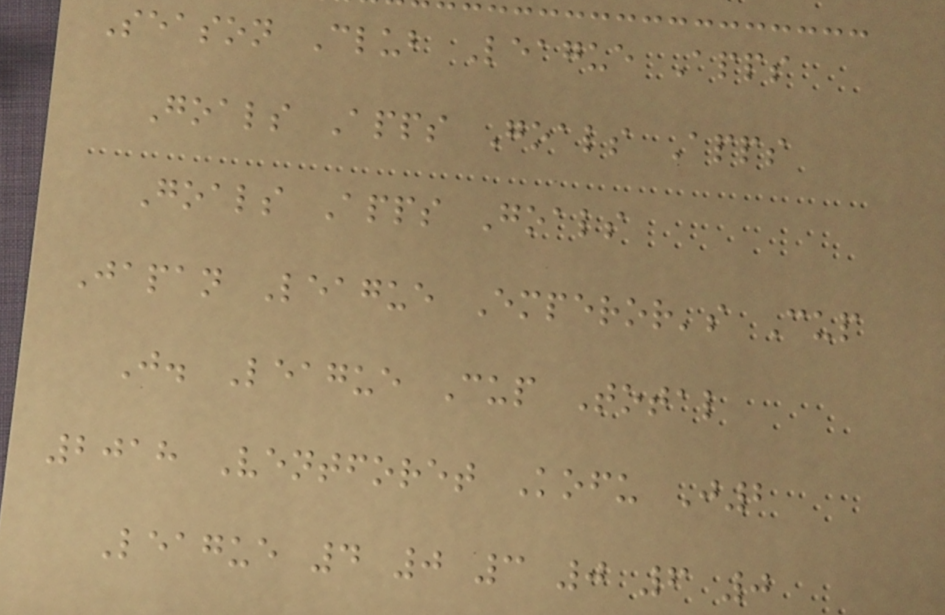Season Club League Apps
Goals Apps Goals Apps
Goals Apps Goals
Japan League Emperor's Cup
J. League Cup Total
2018 Ventforet Kofu J2
League 4 0 3 0 6 0
